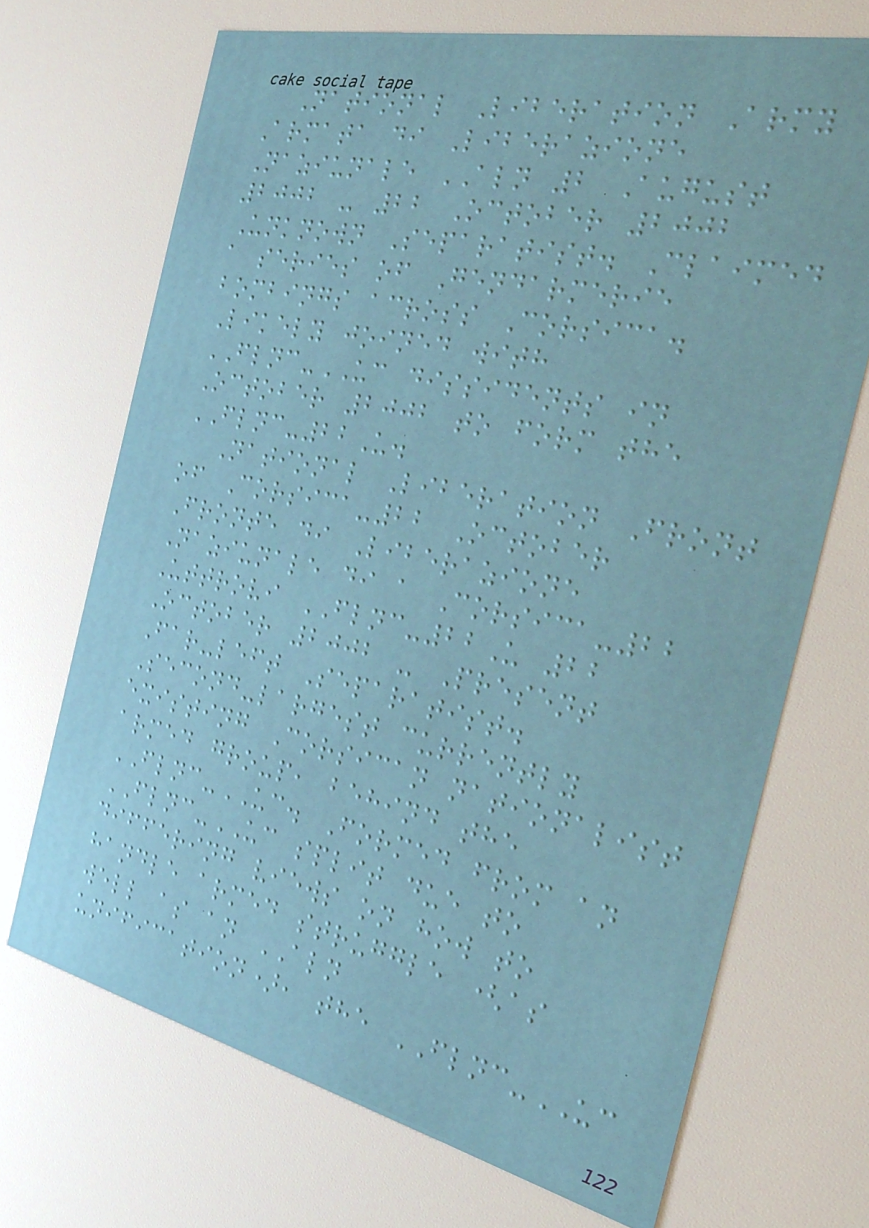National Liberation Army
Armata di Liberazione
Naziunale ALN 2 August
2002 - 22 October 2002
Unknown Separatist. Claimed
a series of Gendarmerie
bombings across Corsica.
Likely joined with
FLNC-UC dissidents in
October 2002 to form the
FLNC-22U.
National Liberation Front
of Corsica-22 October
Fronte di Liberazione
Naziunale di a Corsica-22
Uttrovi FLNC-22U 22
October 2002 - Present
Far-left Separatist.
Second-largest currently
existing Corsican nationalist
armed group, behind the
FLNC-UC. Formed from an
FLNC-UC split due to
differing views on how to
handle armed struggle (as
well as an ALN
unification), the FLNC-UC
